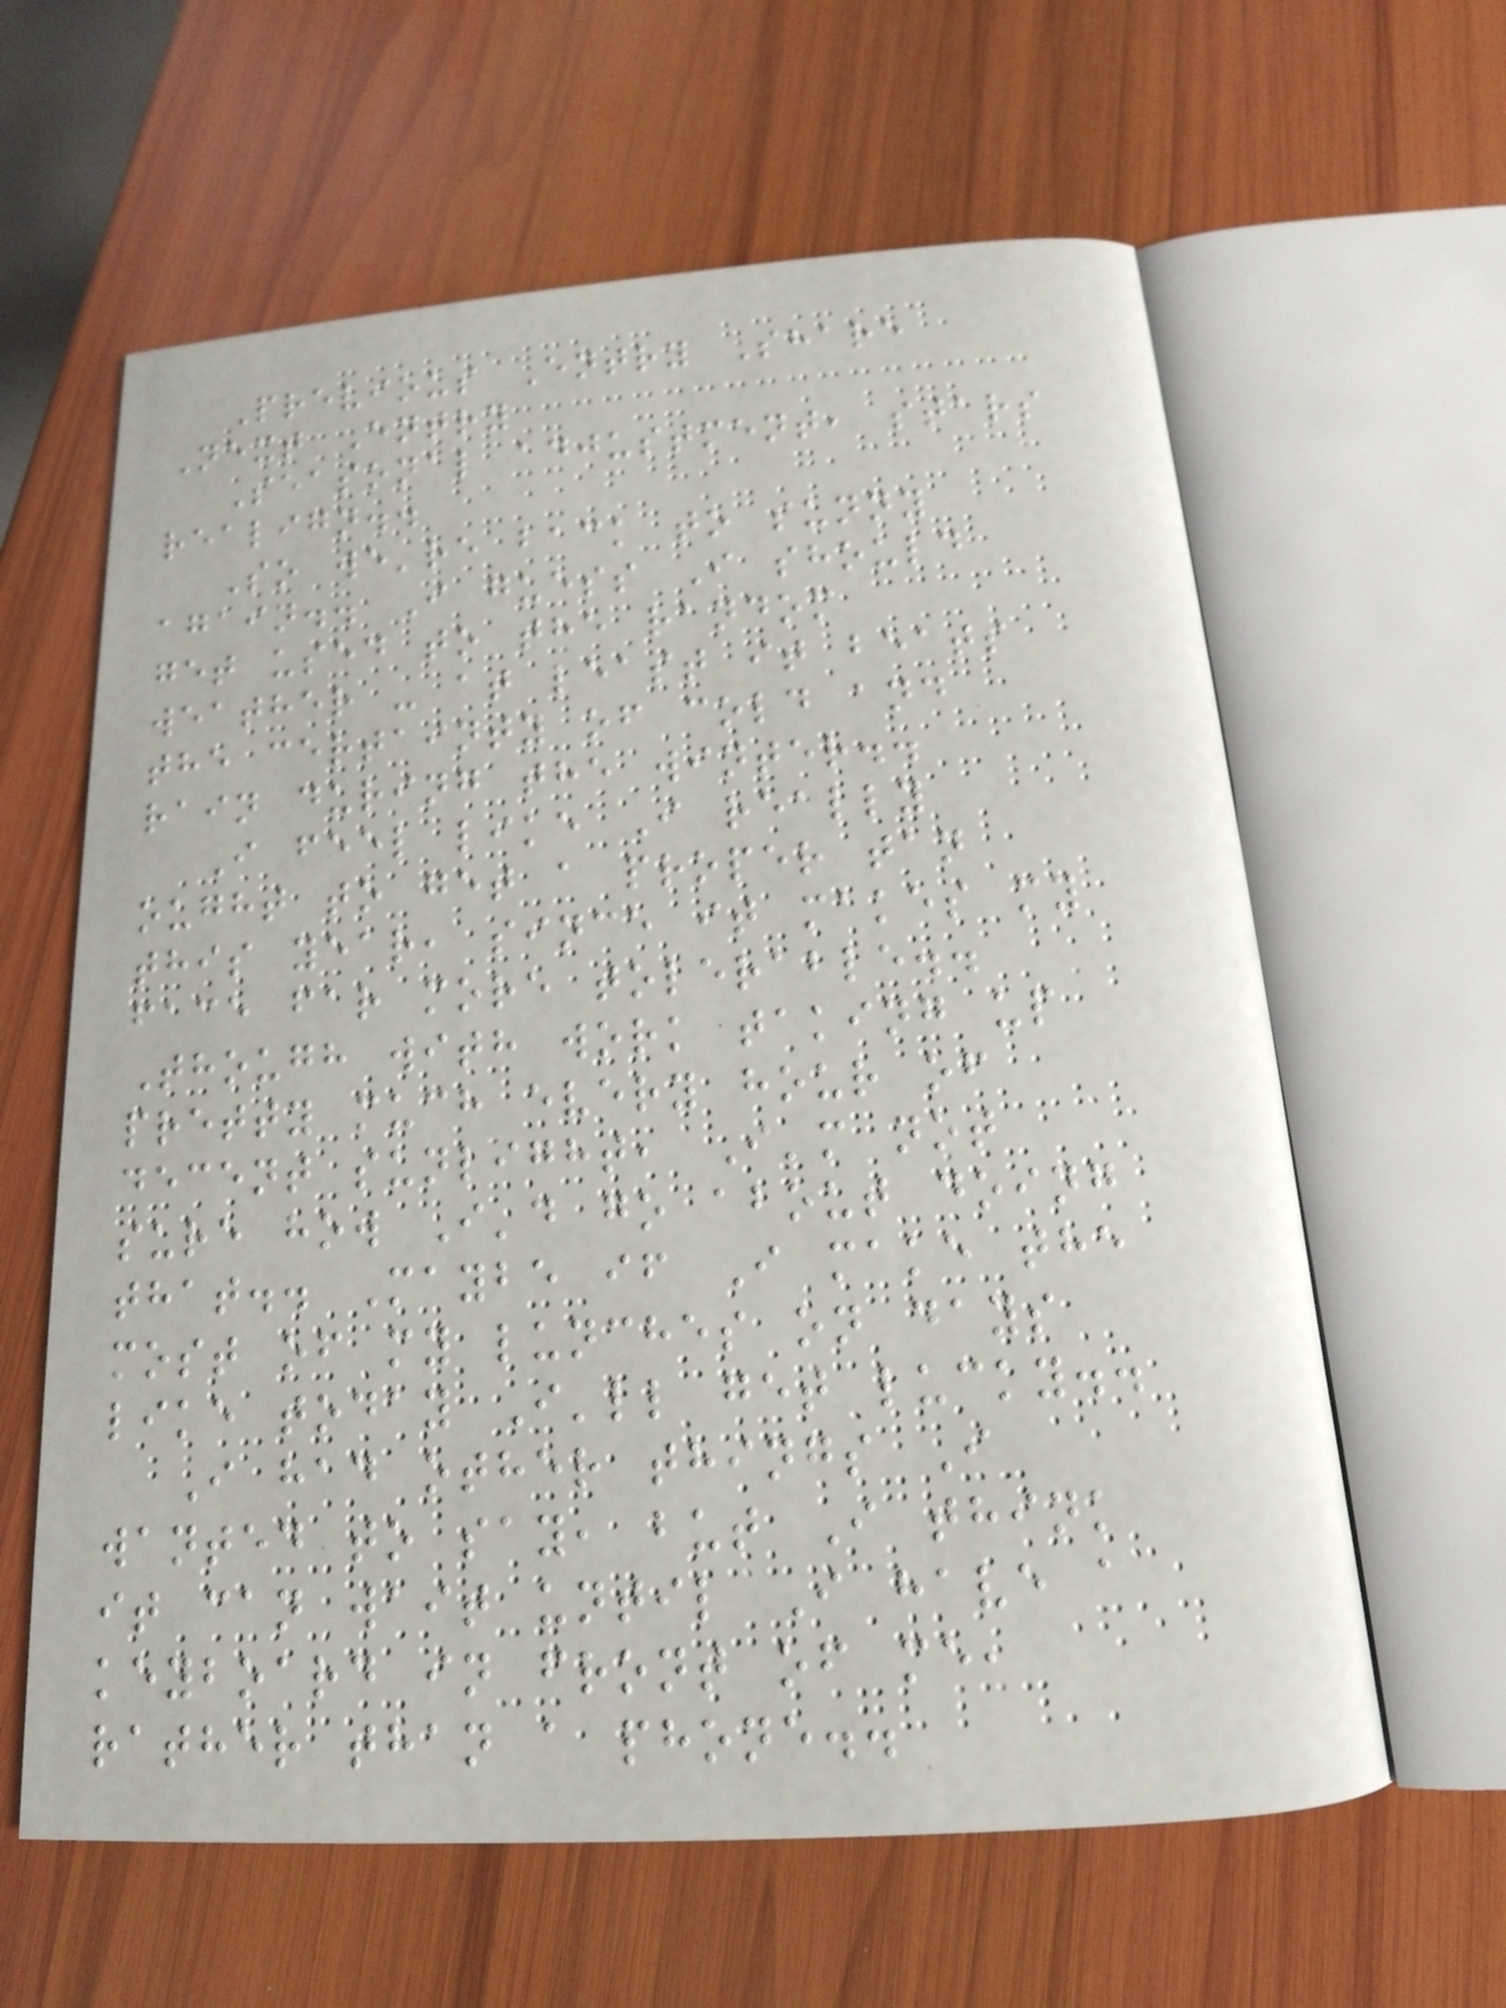Previous Entry Share
Next Entry
Seasonal adjustment, stars
realign..
So we're back to sunny
again.. I guess I should
get used to the random
weather - at least it beats
the certainty of cold and
rain during the winter..
I feel like I really
ought to get a proper tan
this year, since it makes my
face far more tolerable..
Though with work taking up
pretty much every hour of
decent sunlight, I'm not
sure how I'd go about doing
that.. Maybe if I make the
most of my lunches on days
like today I'll get lucky..
I had other things I
wanted to say, but I think
it can wait until I have a
keyboard in front of me,
rather than a phone..
